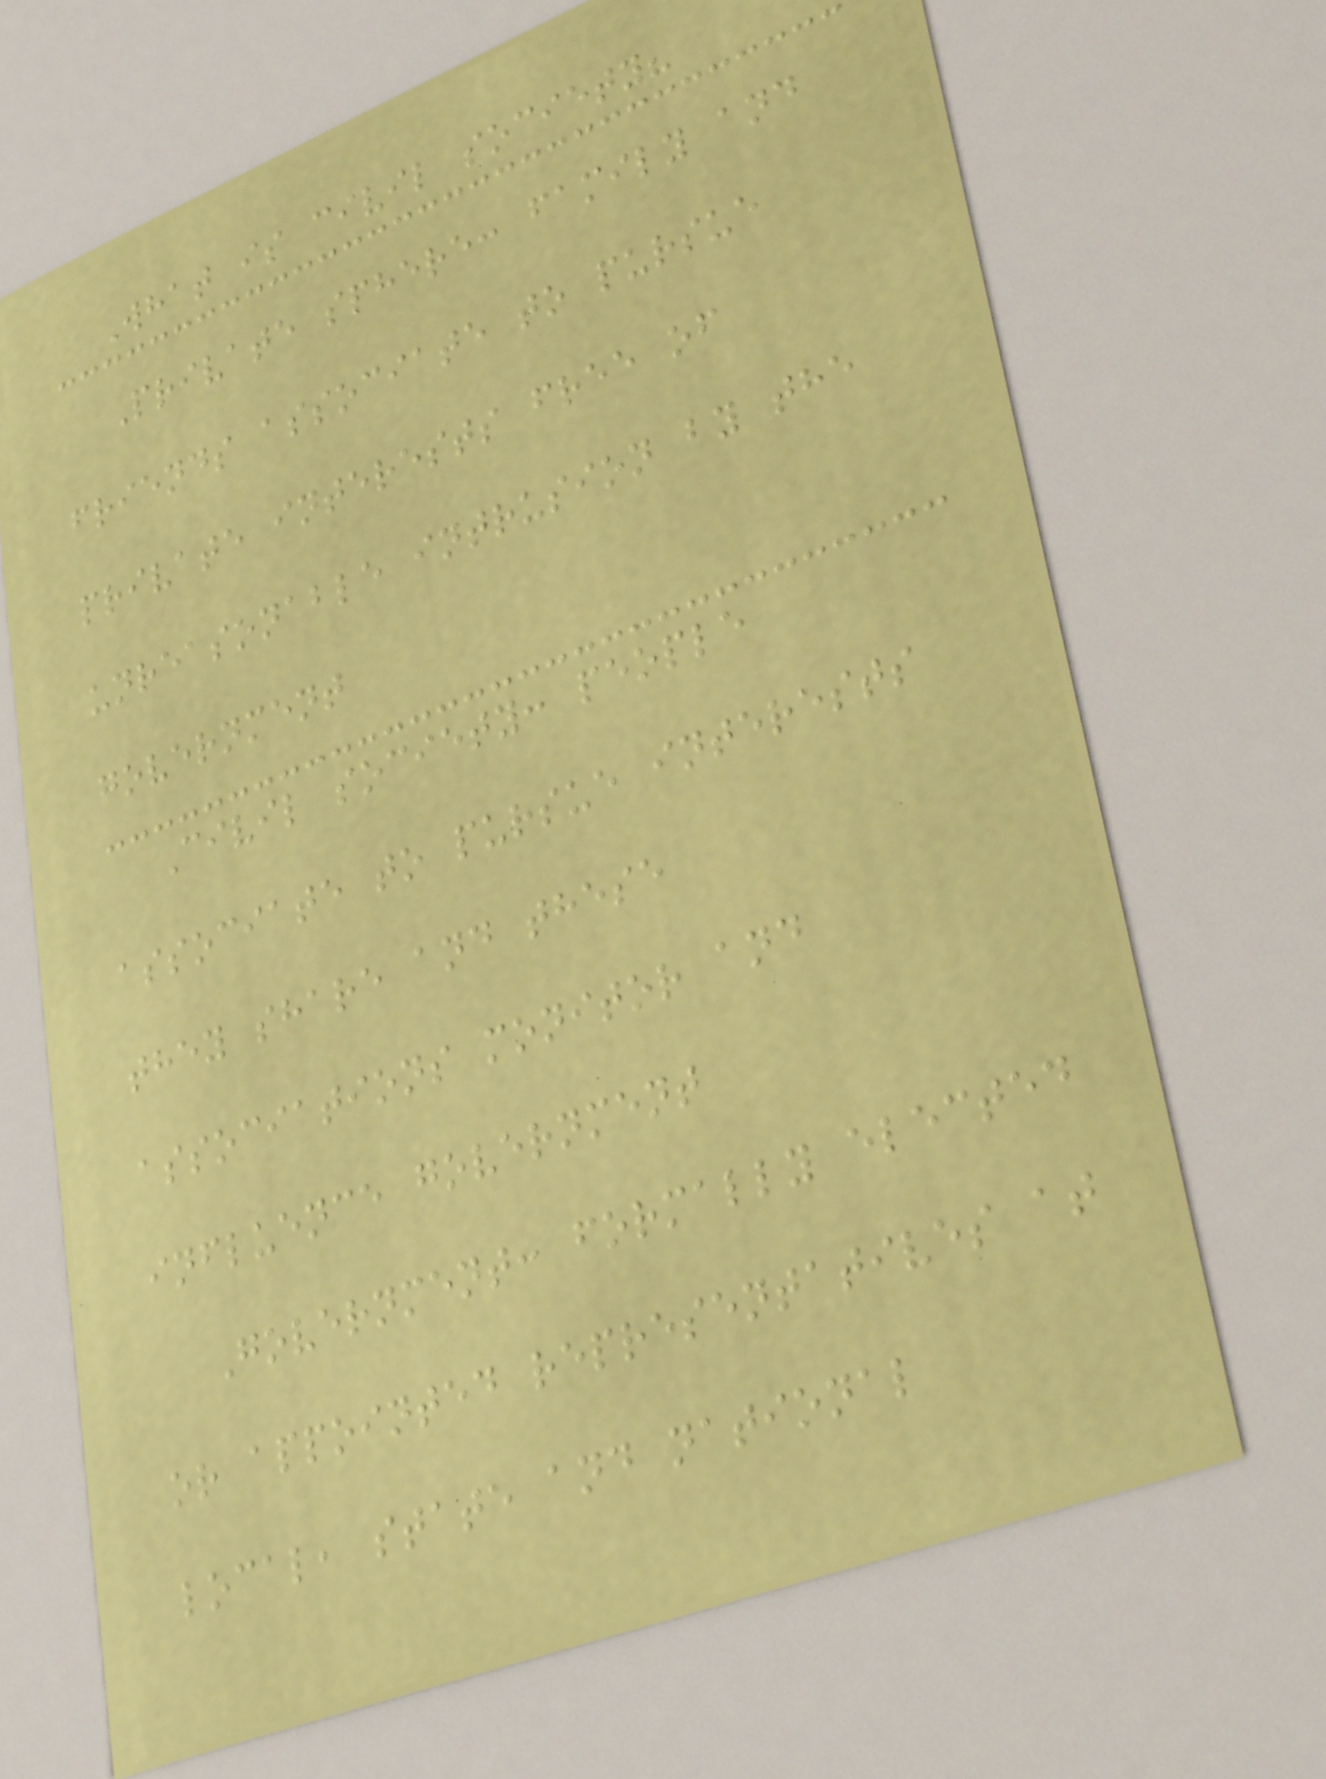What is civil society?
Private sphere: family and
friends associate to pursue
private interests free of
unreasonable intrusion by the
government
Civil society: people
associate to pursue interests
they share and these
associations monitor and
influence government
Government: formally elected
or appointed representatives at
local, state and national
